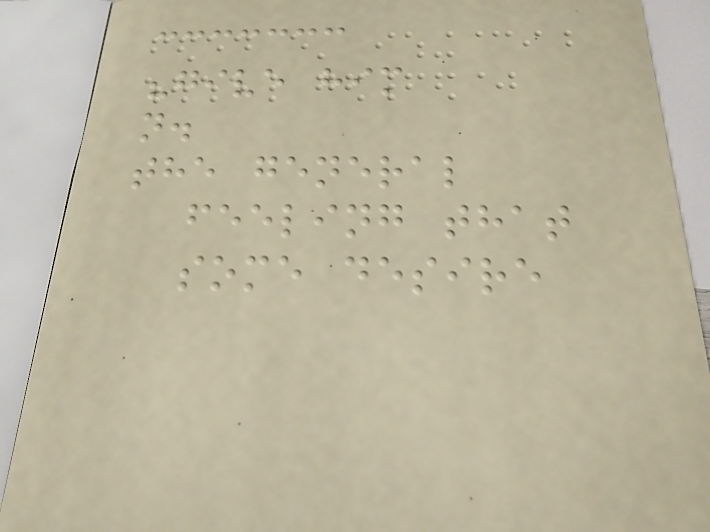"give him
n.
the general
feeling that
some desire
